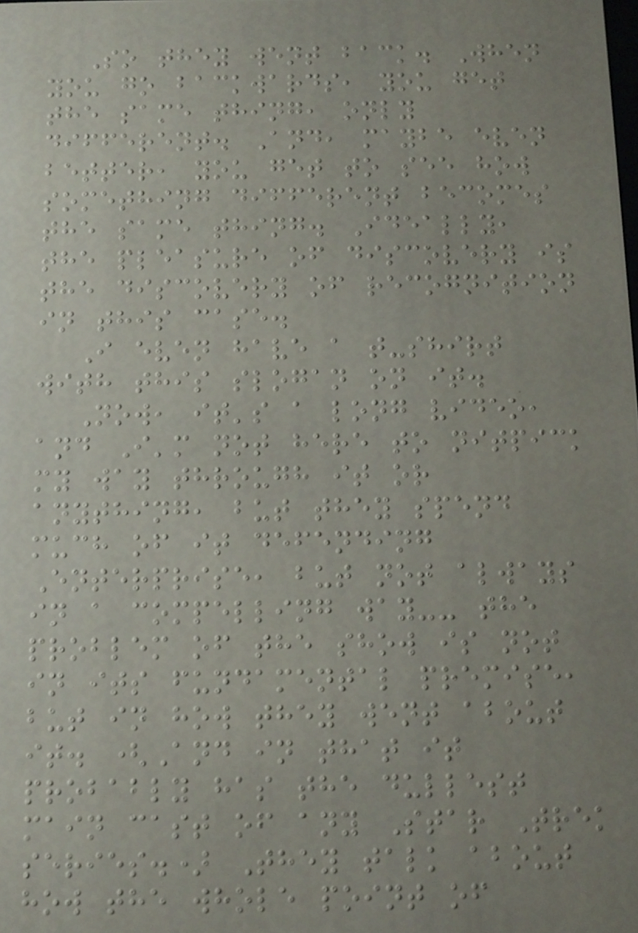So they went back. When
you go backwards, you get
the same thing, only
different. And, maybe even
better, you get to see how
something different becomes
the same thing. Ideally,
the pleasure of discovery is
the discovery of recognition
in this case.
I even have a t-shirt
with this slogan on it.
Now, it's a long video,
and I'm not here to nitpick
my way through it or
anything, but they spend
much of it defending
Enterprise, but not always
in a compelling way-- the
problem of the show is not
in its fundamental premise,
but in how they went about
it. (And in that it
probably has the dullest
main cast of any Star Trek
series.) They talk about
how the whole point of
